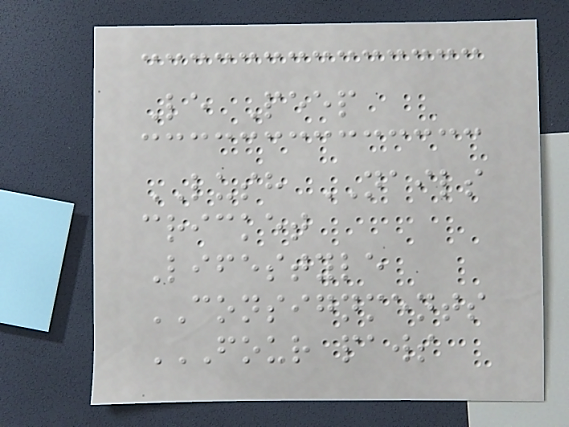Le Peep
LUSH NAILS
cricket
Lifestyle
CONSIGNMENTS
FOUR PAWS
